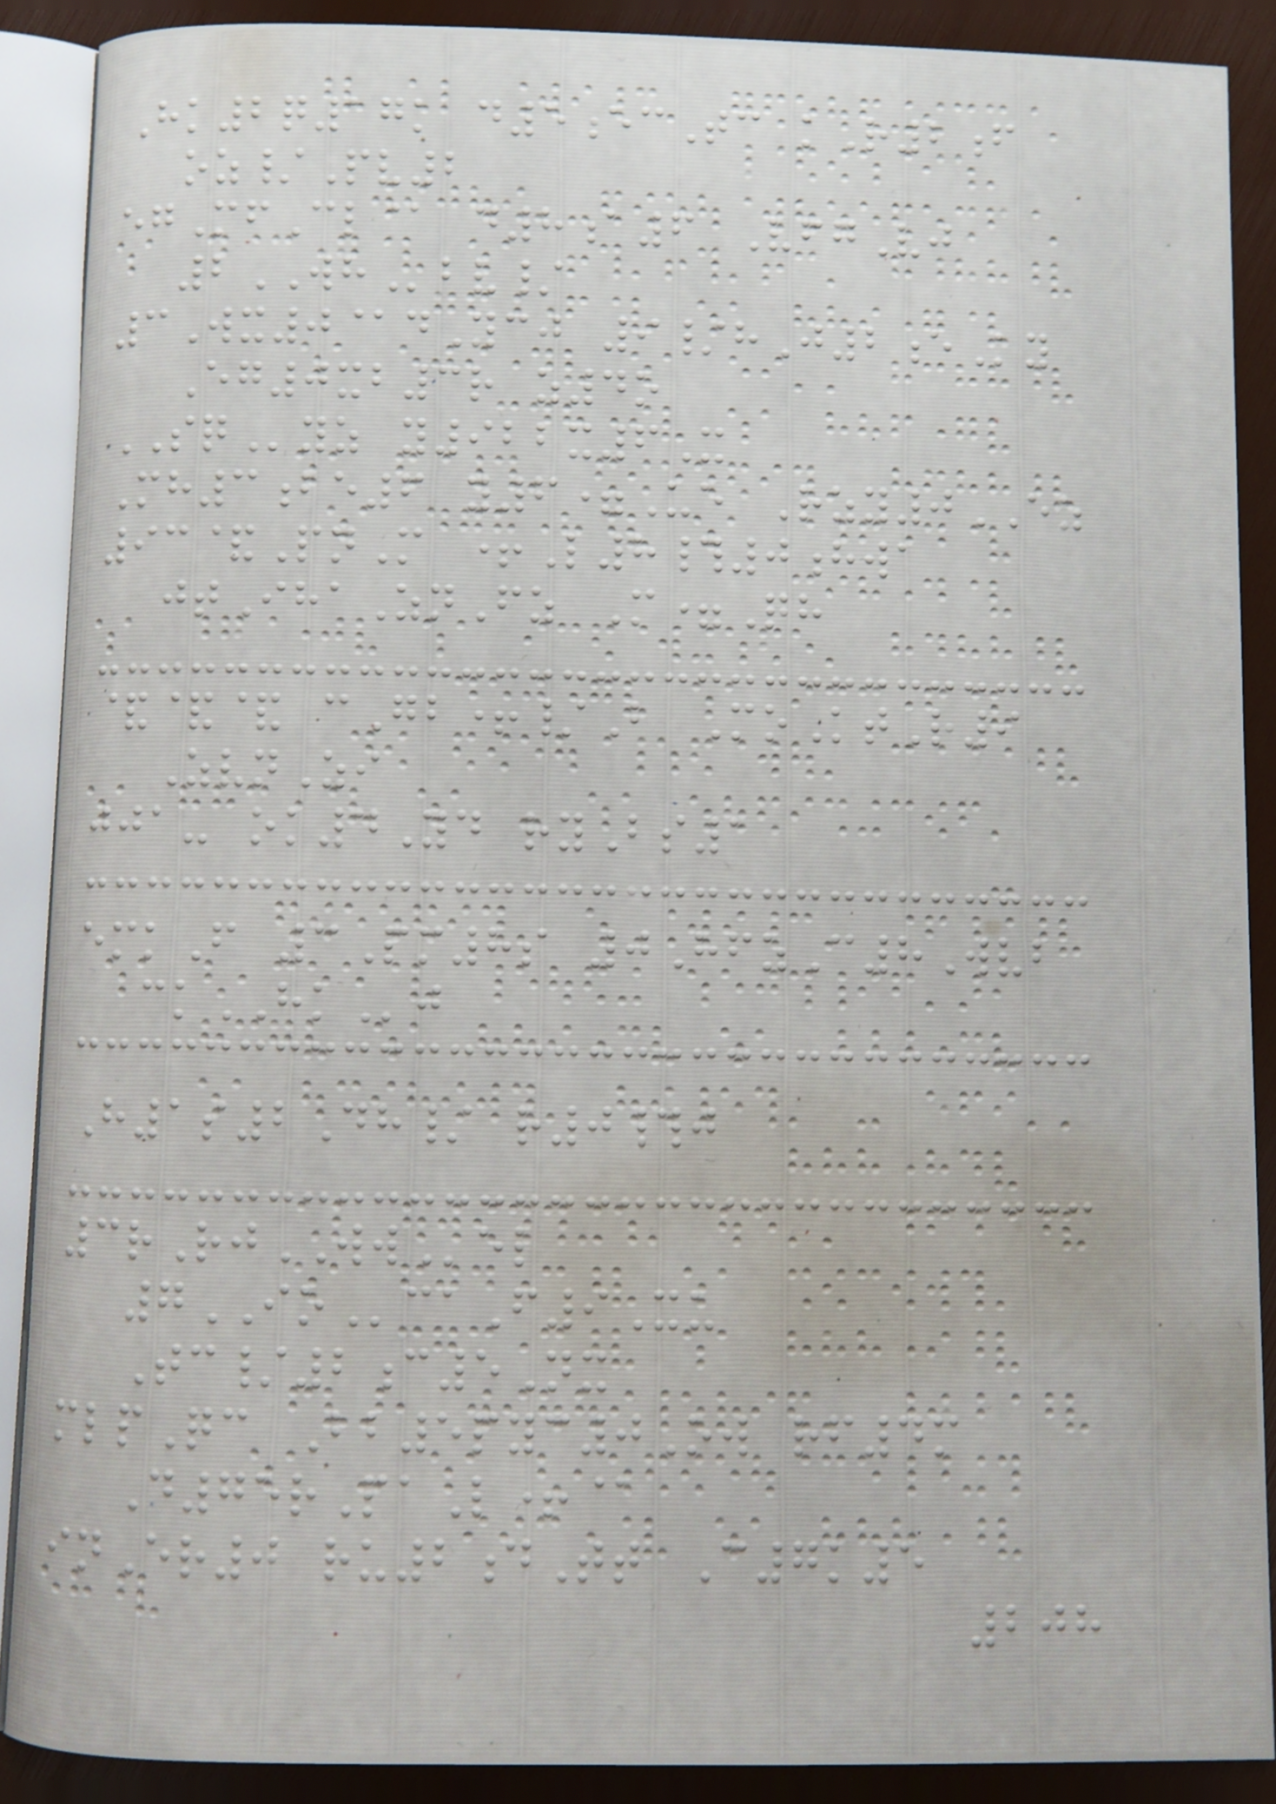Hk2q17k d5ecTc kR2f
oz/Pv2
egMfCl@ d8a6 VfgVj
2WHbv/
3Wx0@dYcj 9/hJ2eKy
Eg0xb3r z4o
SQyz y922x6X
Mh3be6 y6=Ue Rzy0EZ
93&PnM +L8#0hwa
jtIhaZnFz M=Qh
&&& cGb+/B MoKtR9
ZvnZi
jja- ok4Yd ryBs1
emkF 3Pm8s 0HfzC8Wvb
ckHKj
H1s2Dh/ r0#j
3rRjWWel
7IOcaF9Xu
Tc/2c5Nx
mlpQc Bb5pyc0Ow rf4m
D75rPaL+@
inEr0 ru2dTt C7k5
208
